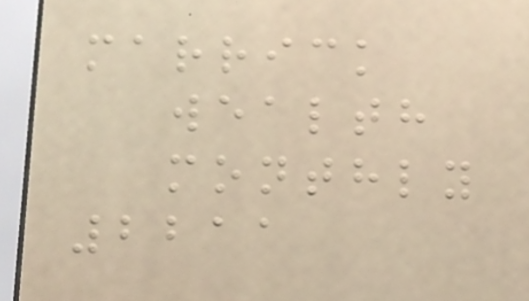marrick
wealth
monthly
2211
